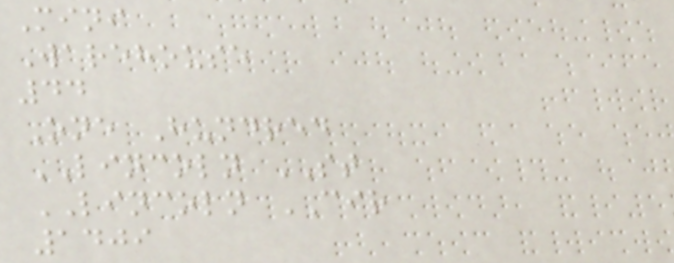Mini
Warehouse
44
One Hundred
LINCOLN ST
LINCOLN CIR
1409
